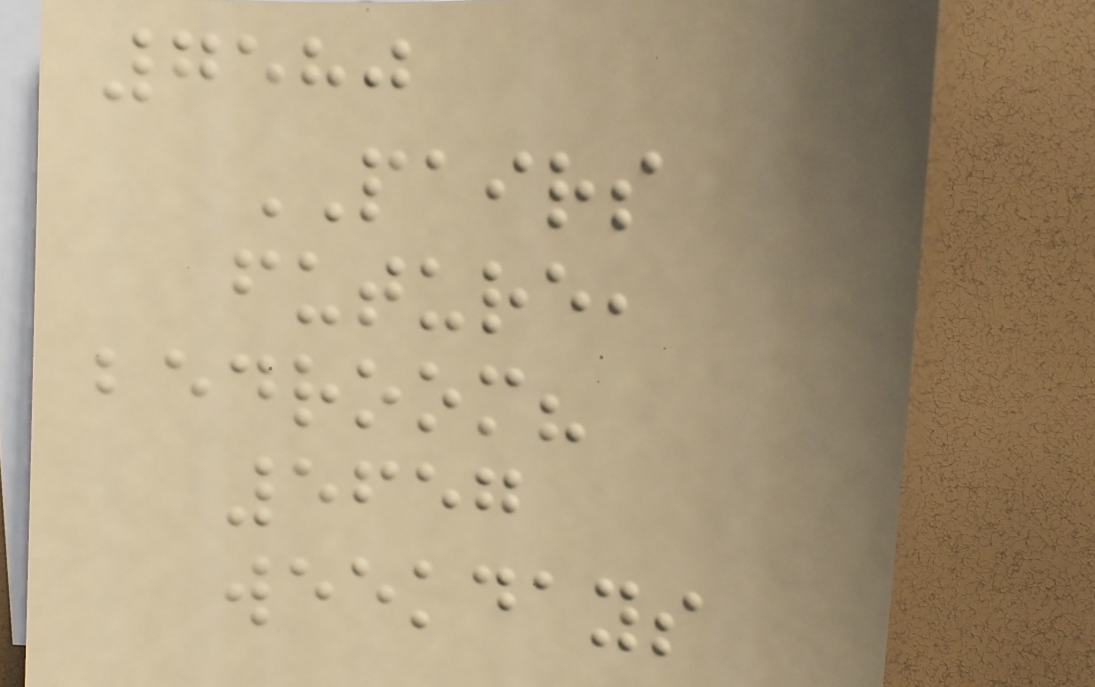7580
PAIRS
future,
bedroom?
5657
weekdays
